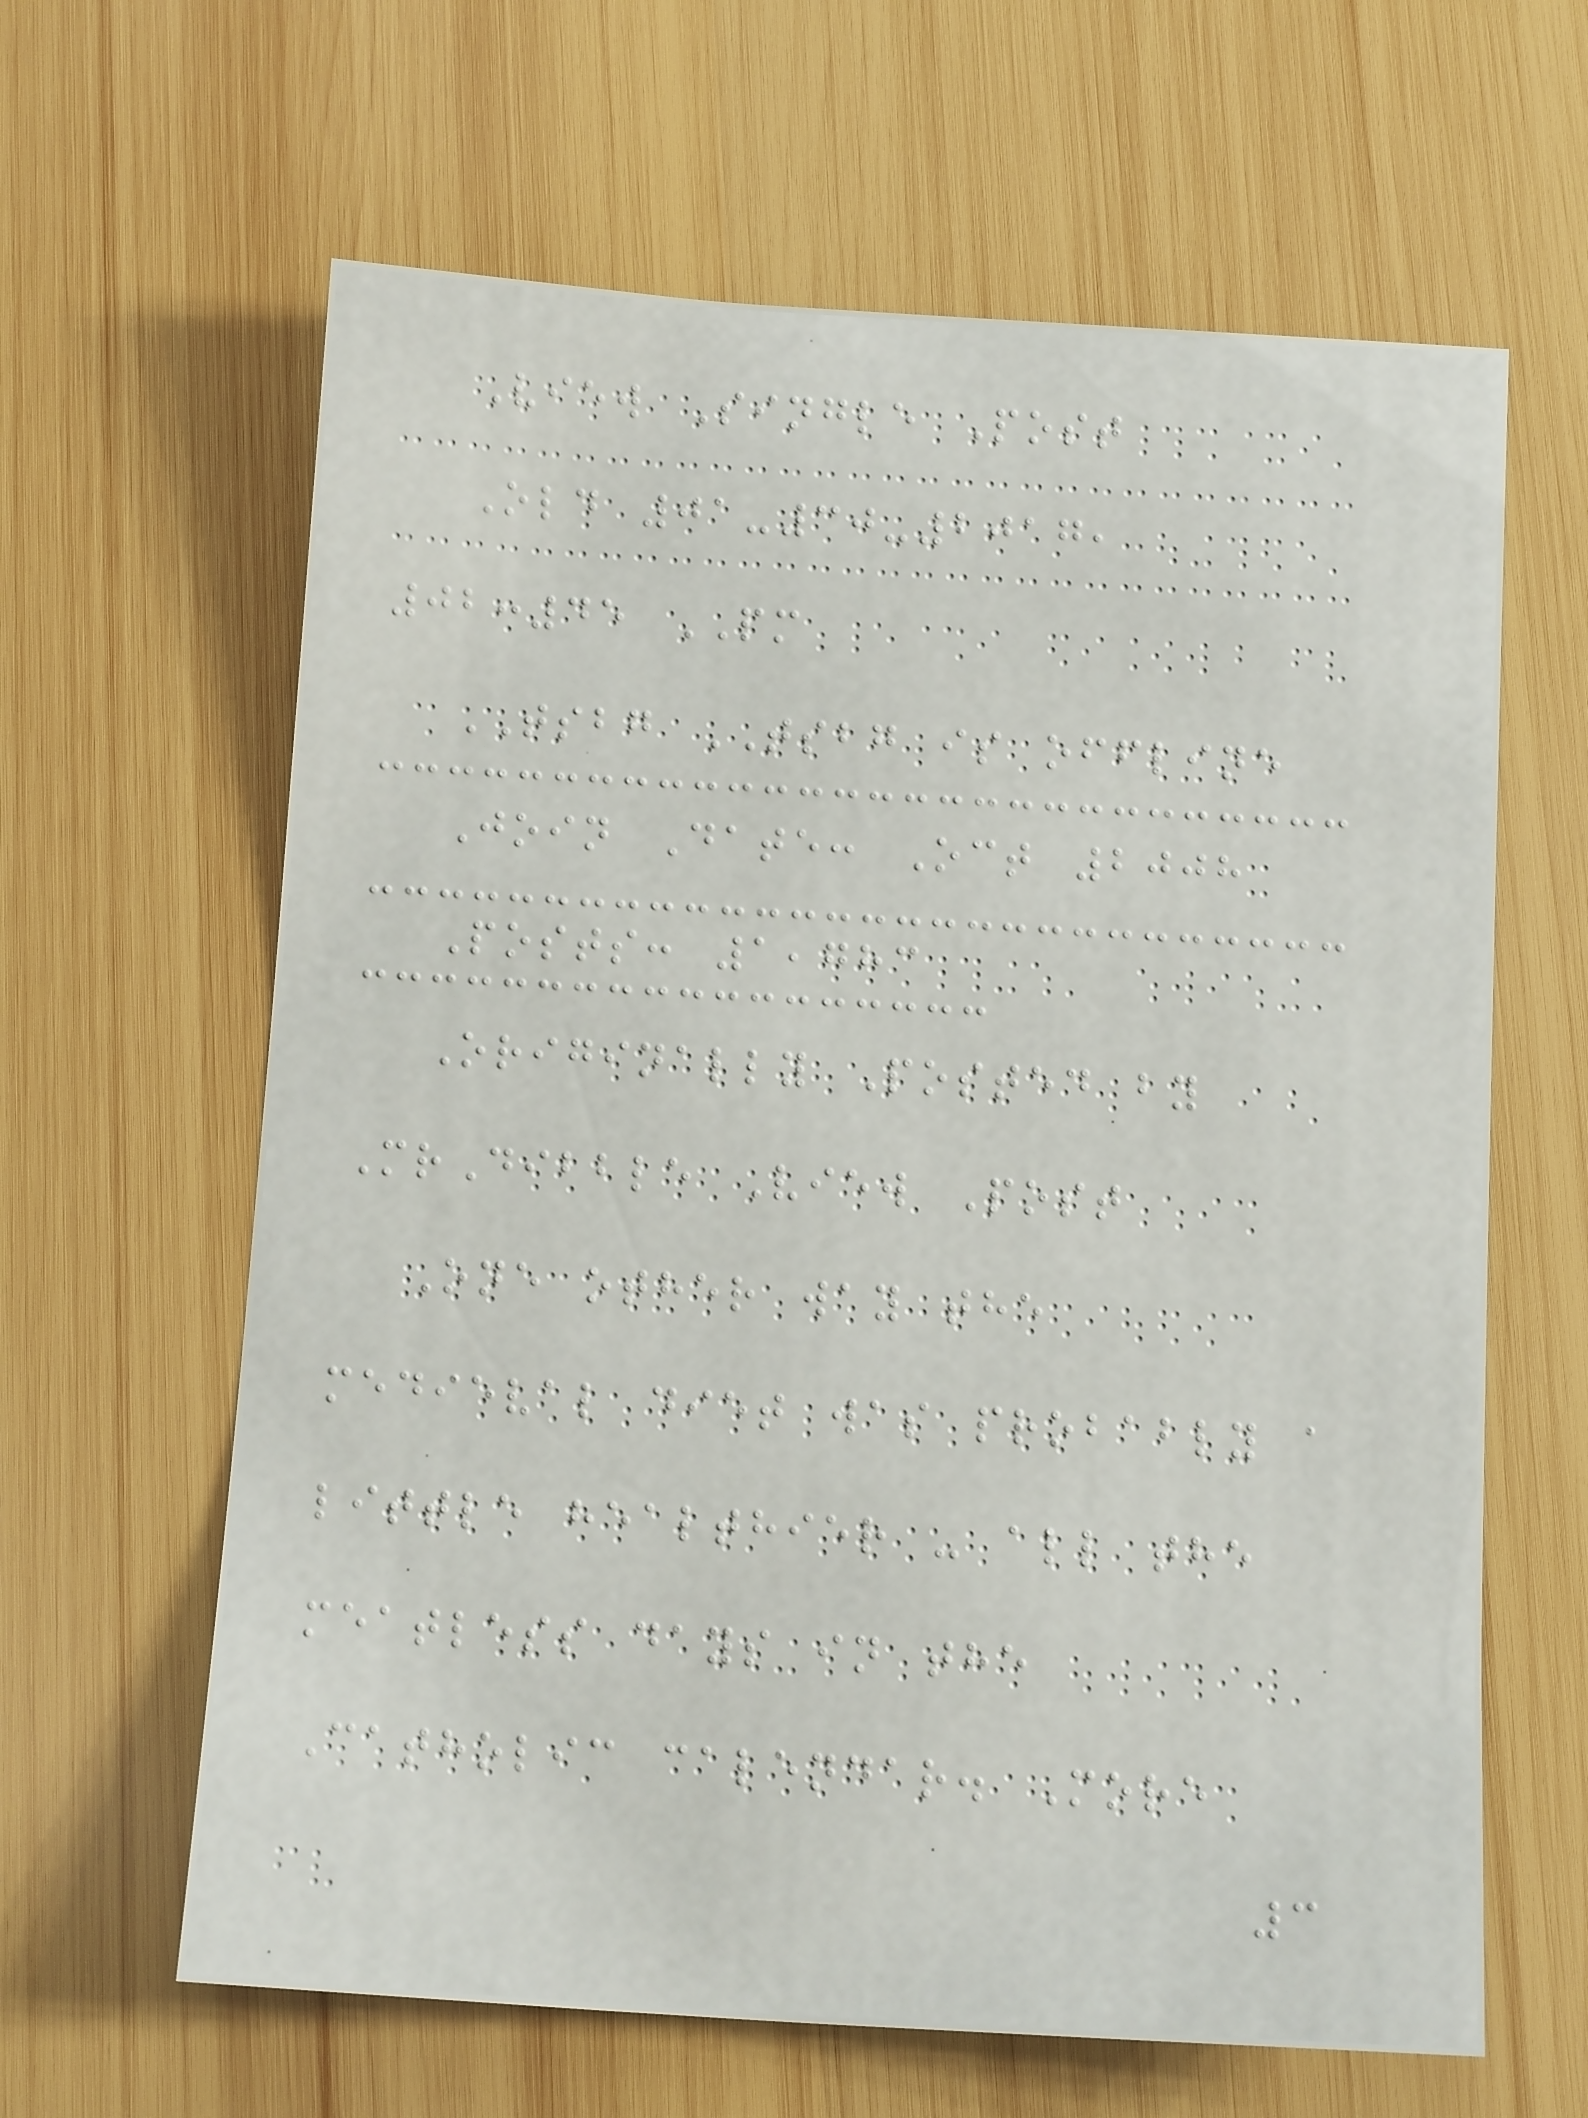View Single Post
Old 01-30-2017,
02:45 PM
TSBG TSBG is offline
Join Date: Oct 2008
Posts: 1,783
Originally Posted by
MrDibble View Post
One other way the
medieval diet was probably a
little healthier - all the
meatless days in the
Catholic calendar. More
3
